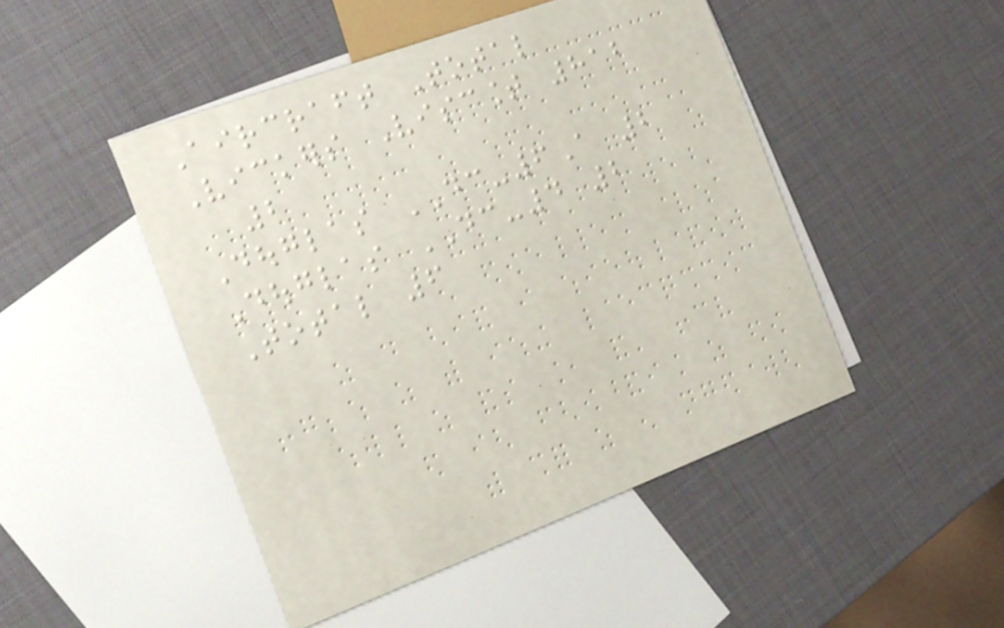Aircraft Total
Vickers Viscount 812
2
Douglas DC-6A 2
Douglas DC-4 2
Total 6
